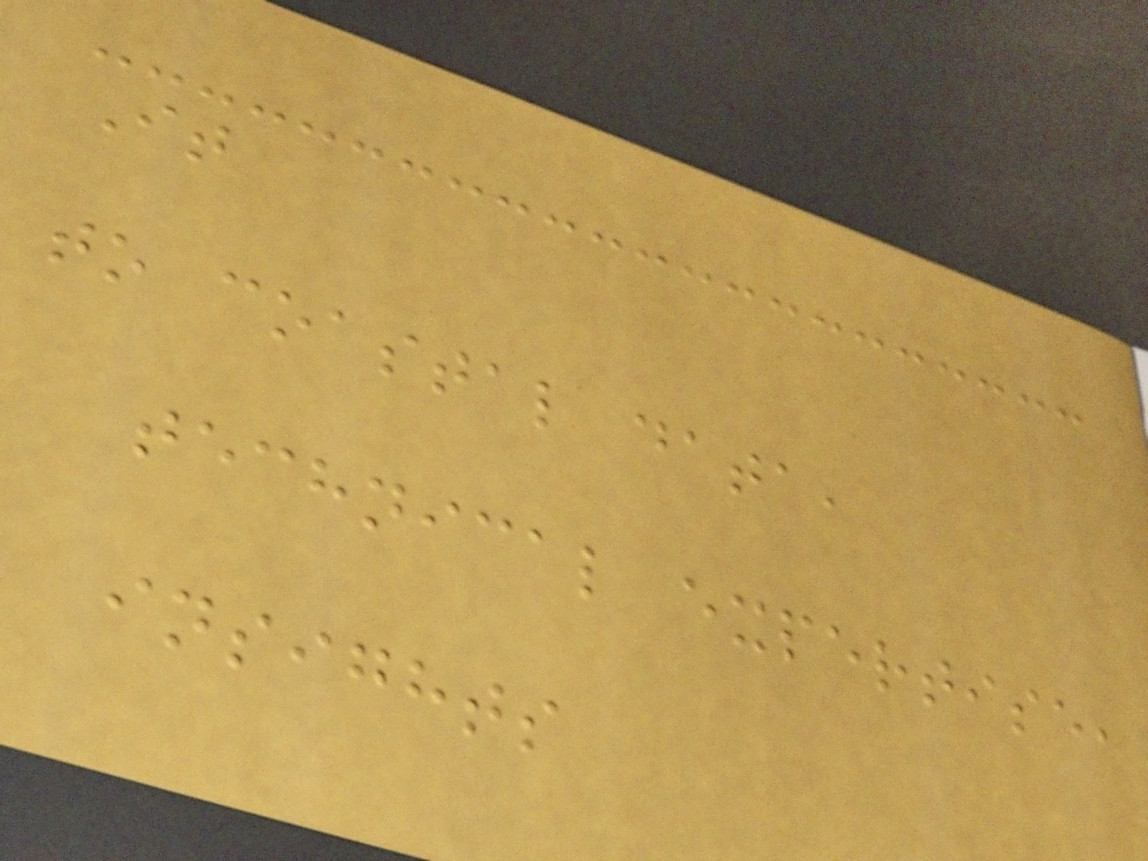It
to coastal data,
technical expertise,
insights
